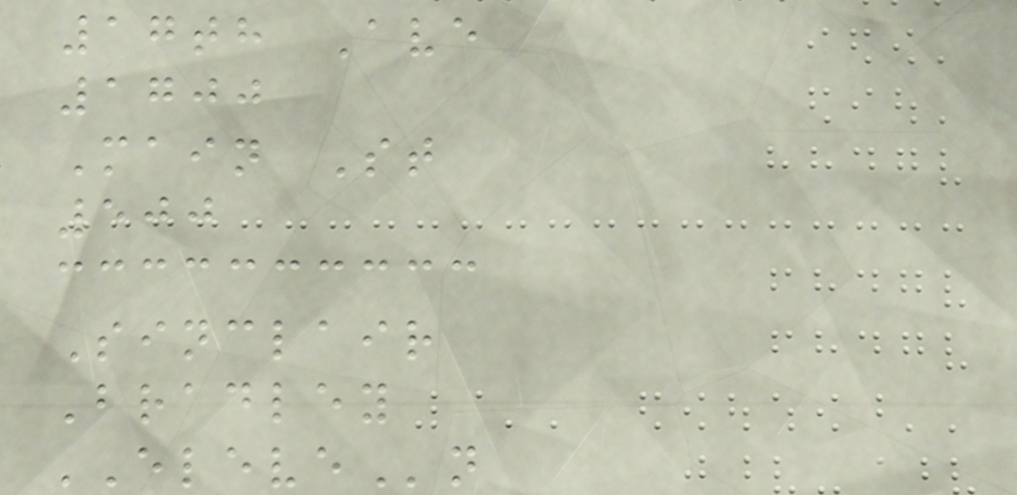17th Ave
1700
Main St
500
Sinclair
Bradley
ELEVEn
